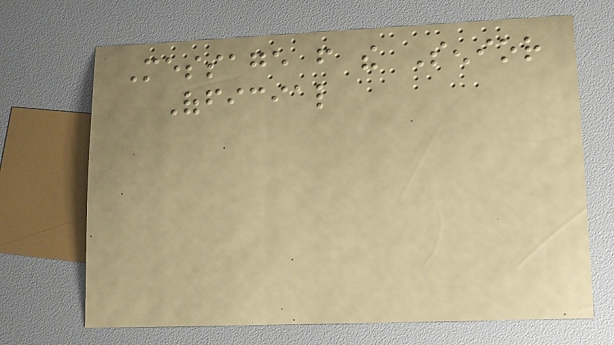Message from the Senior
Official
